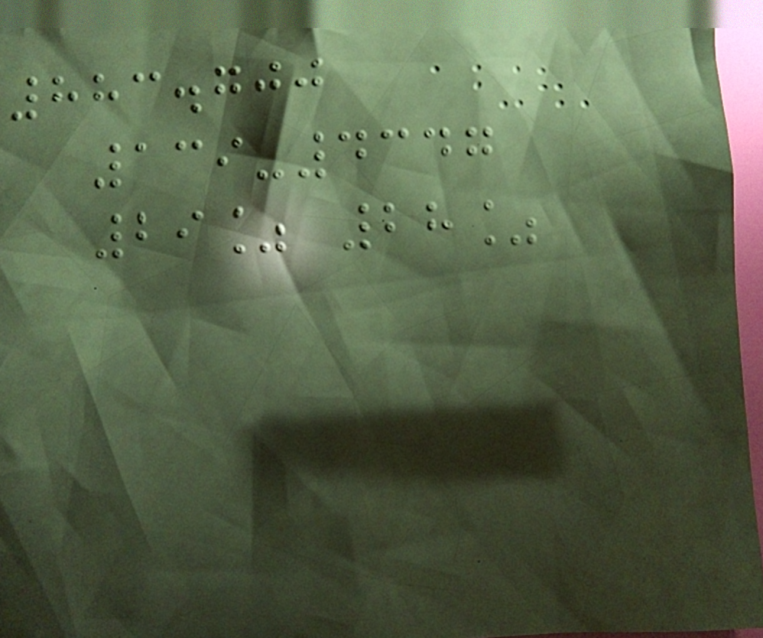883.700
139-4347
29% 28%
